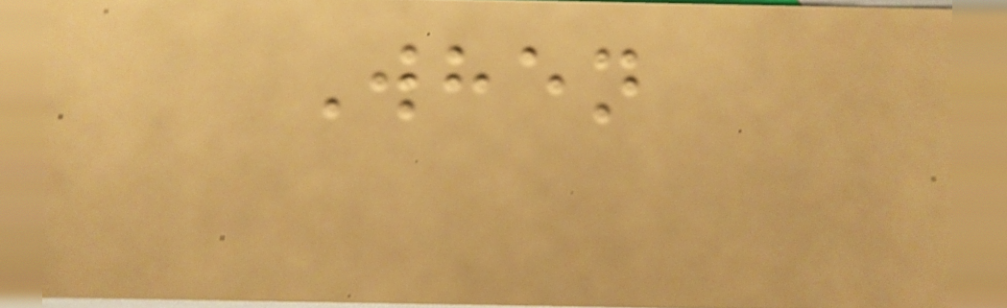When
